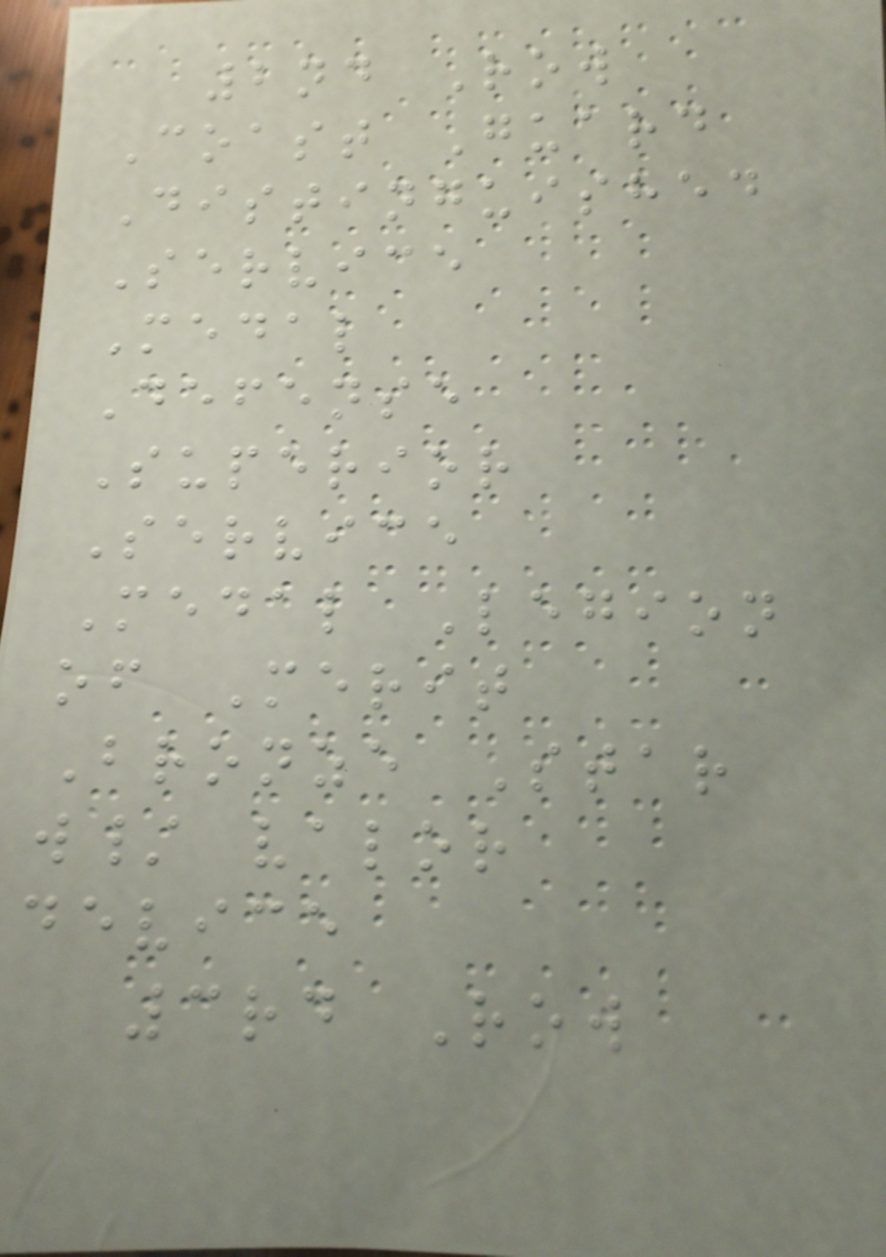2nd Row
Coast Guard
Distinguished
Service
Medal
Defense
Superior
Service
Medal Legion
of Merit
Bronze Star
w/ valor
device
3rd Row
